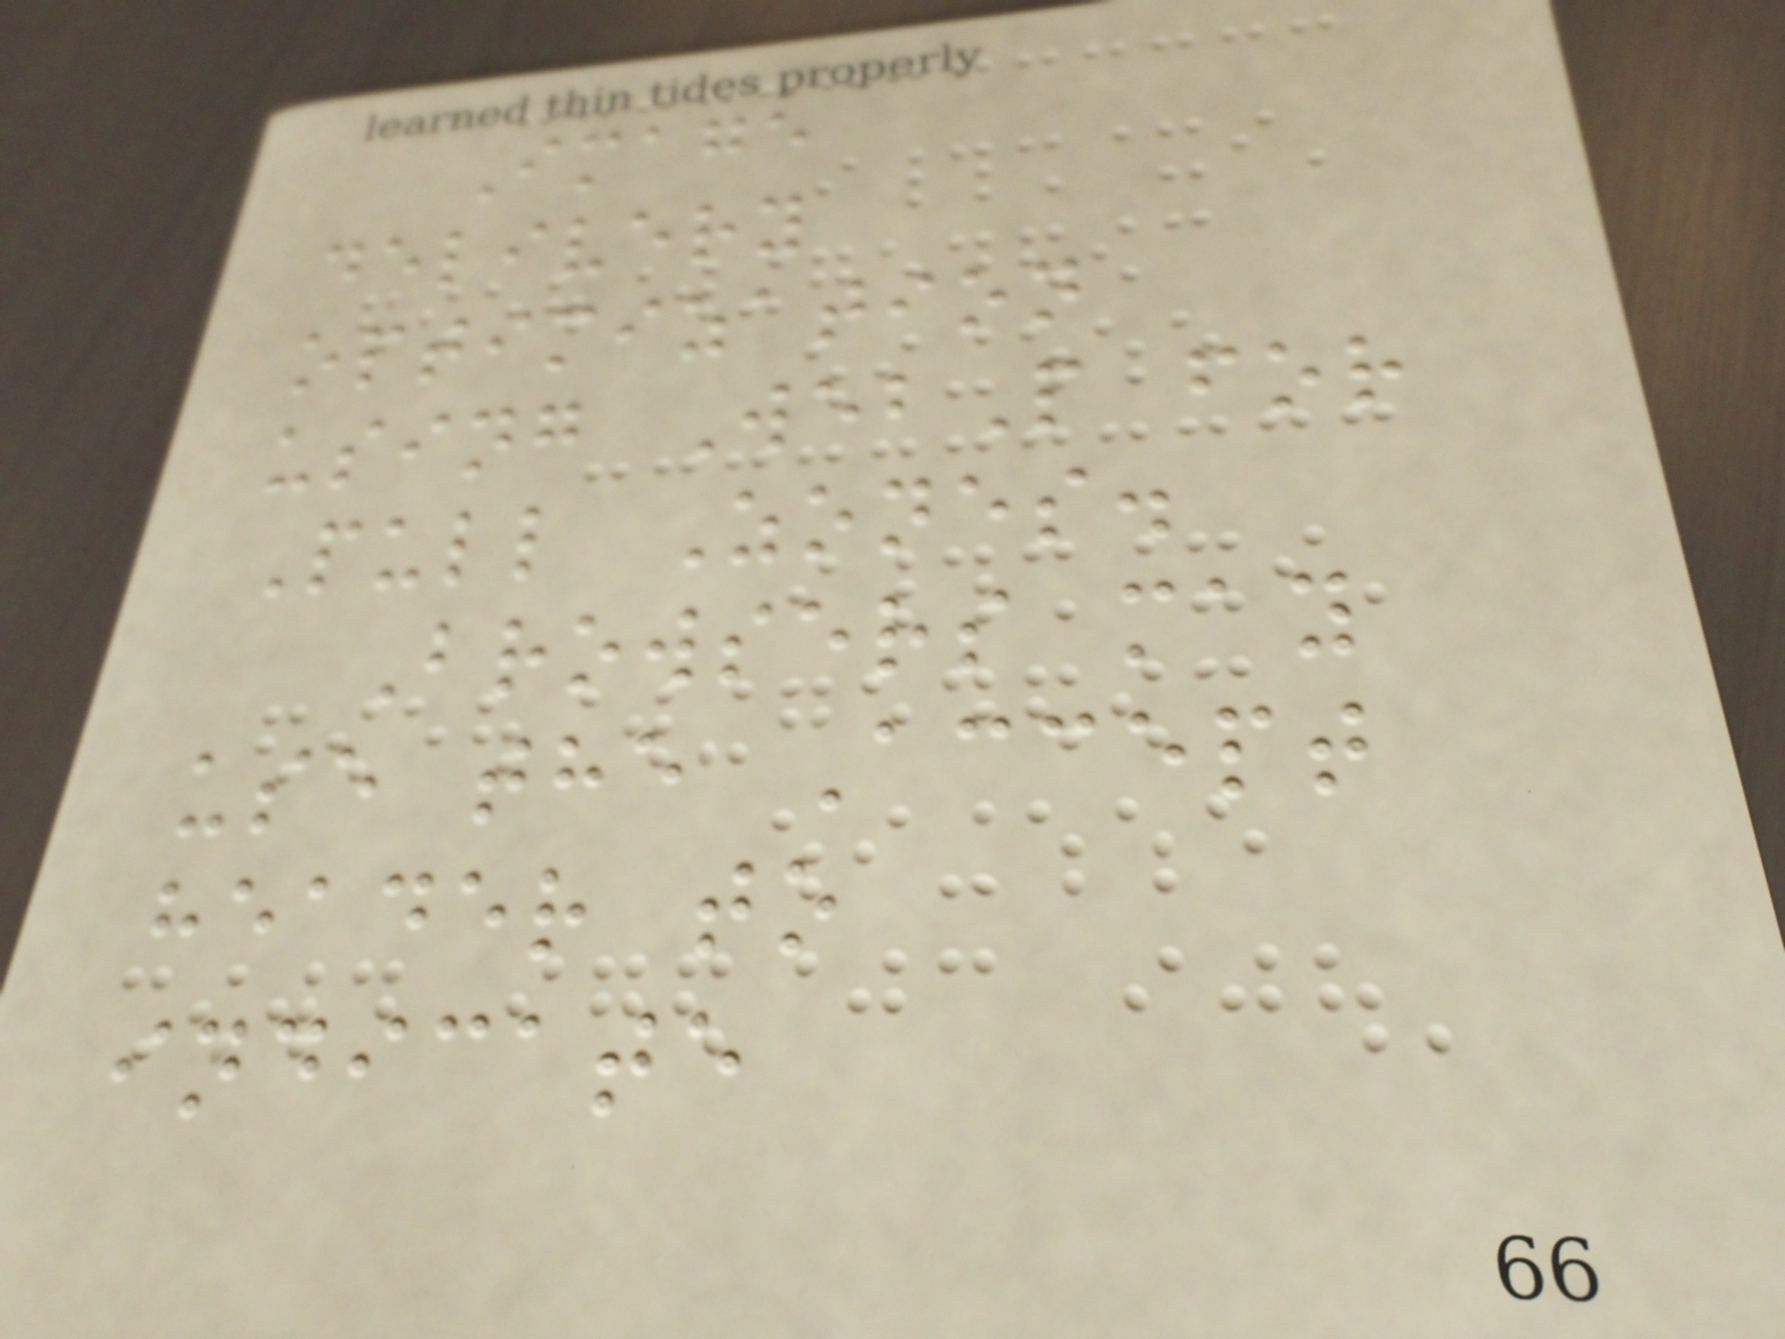Image
delivery
optimization
using WebP for
Pull Zones.
Browsers may
use the Accept
header to
indicate
